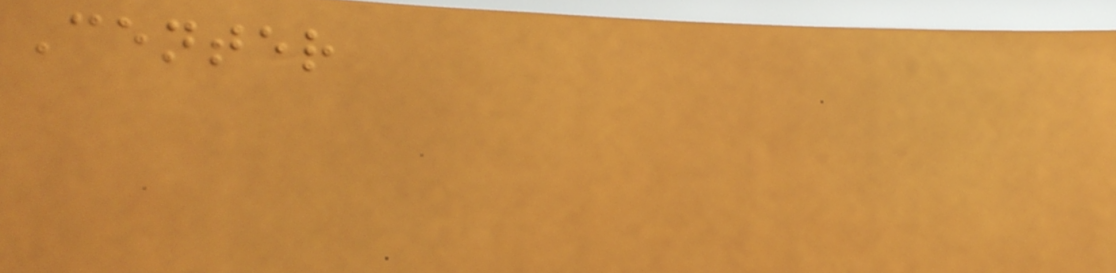Center
